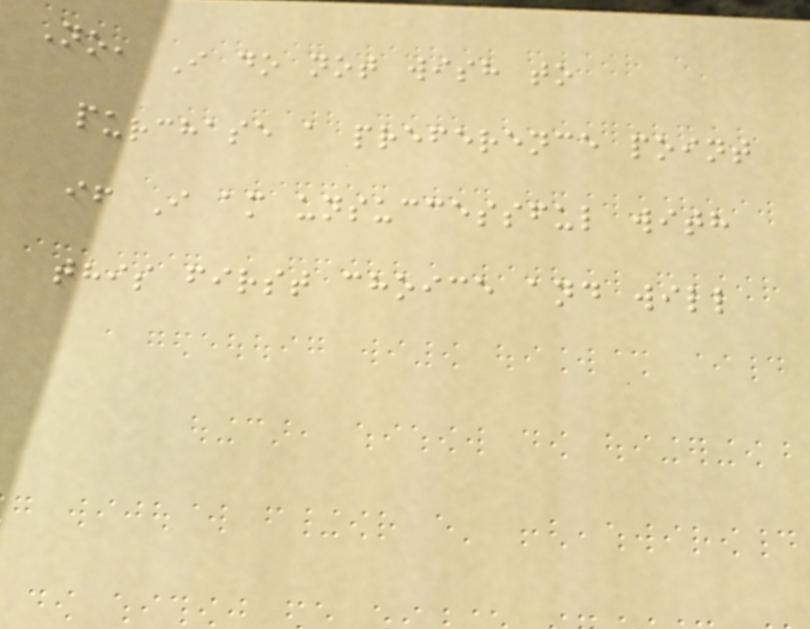No, I do not wish to
purchase a preference point
if I am unsuccessful with
this first choice and will
